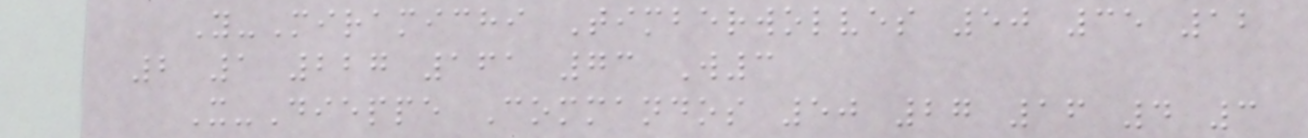Y-Miramichi Timberwolves 50 35 12
2 1 227 161 73 W3
X-Dieppe Commandos 50 27 16 4 3
